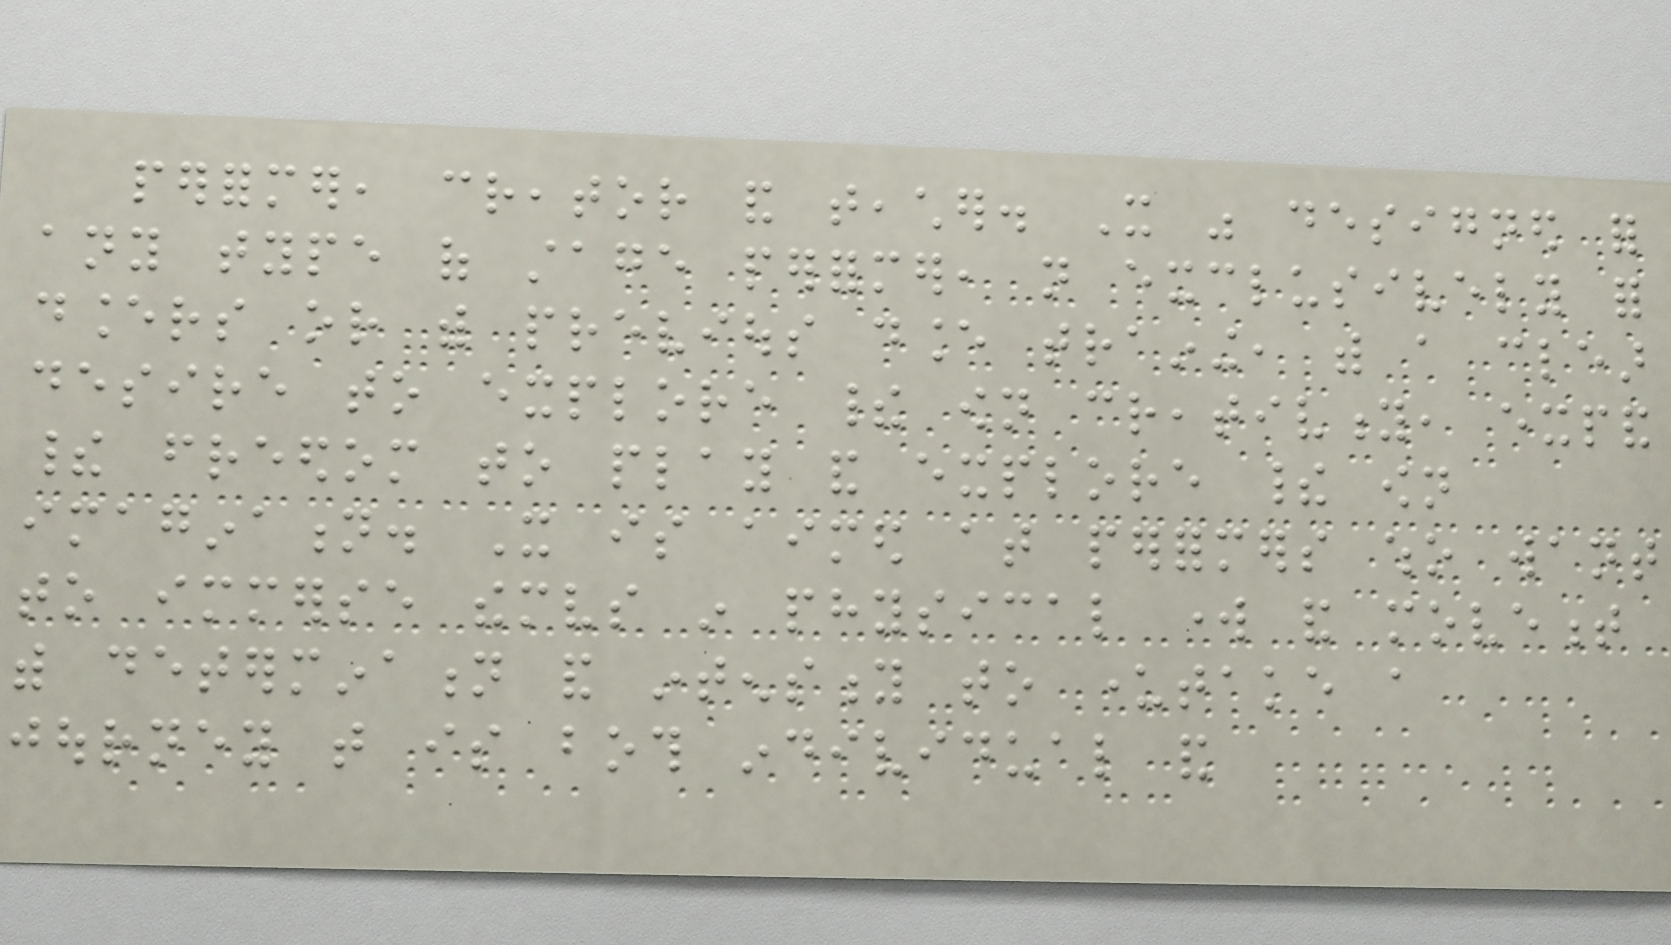performer, creator and teacher. It was designed for
any type of stage performer, not exclusively for
dancers or with previous dance training, with a clear
desire to explore their own creativity, expand
their freedom to play and explore their own
imagination. It is aimed at performers who want
to immerse themselves in physical work and movement
with determination and intensity to undertake a
journey that is both individual and
